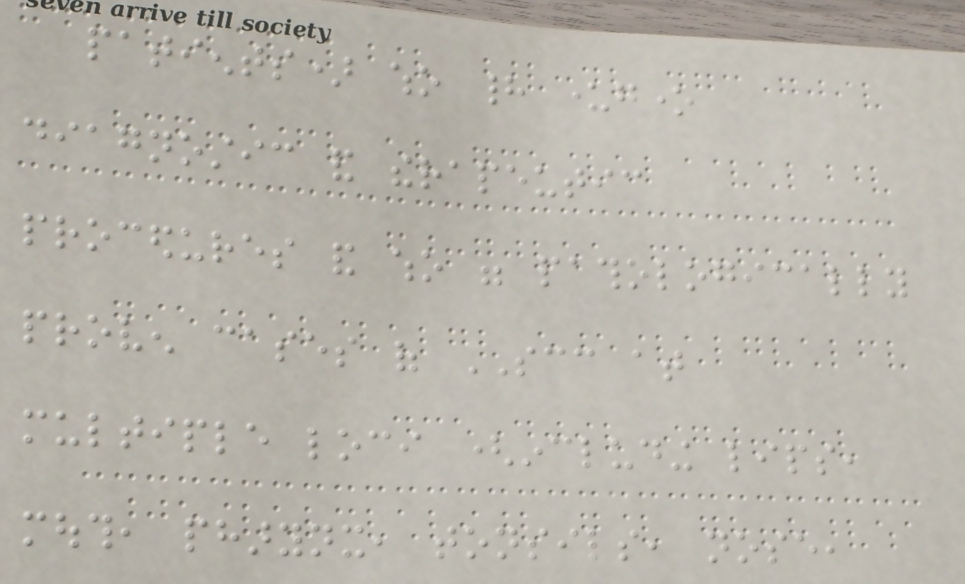patients) who had undergone
diagnostic and therapeutic
procedures and who were pathologically
proven cases of SCC at
multiple loci (including lips,
mouth, pharynx, tonsils, nose,
